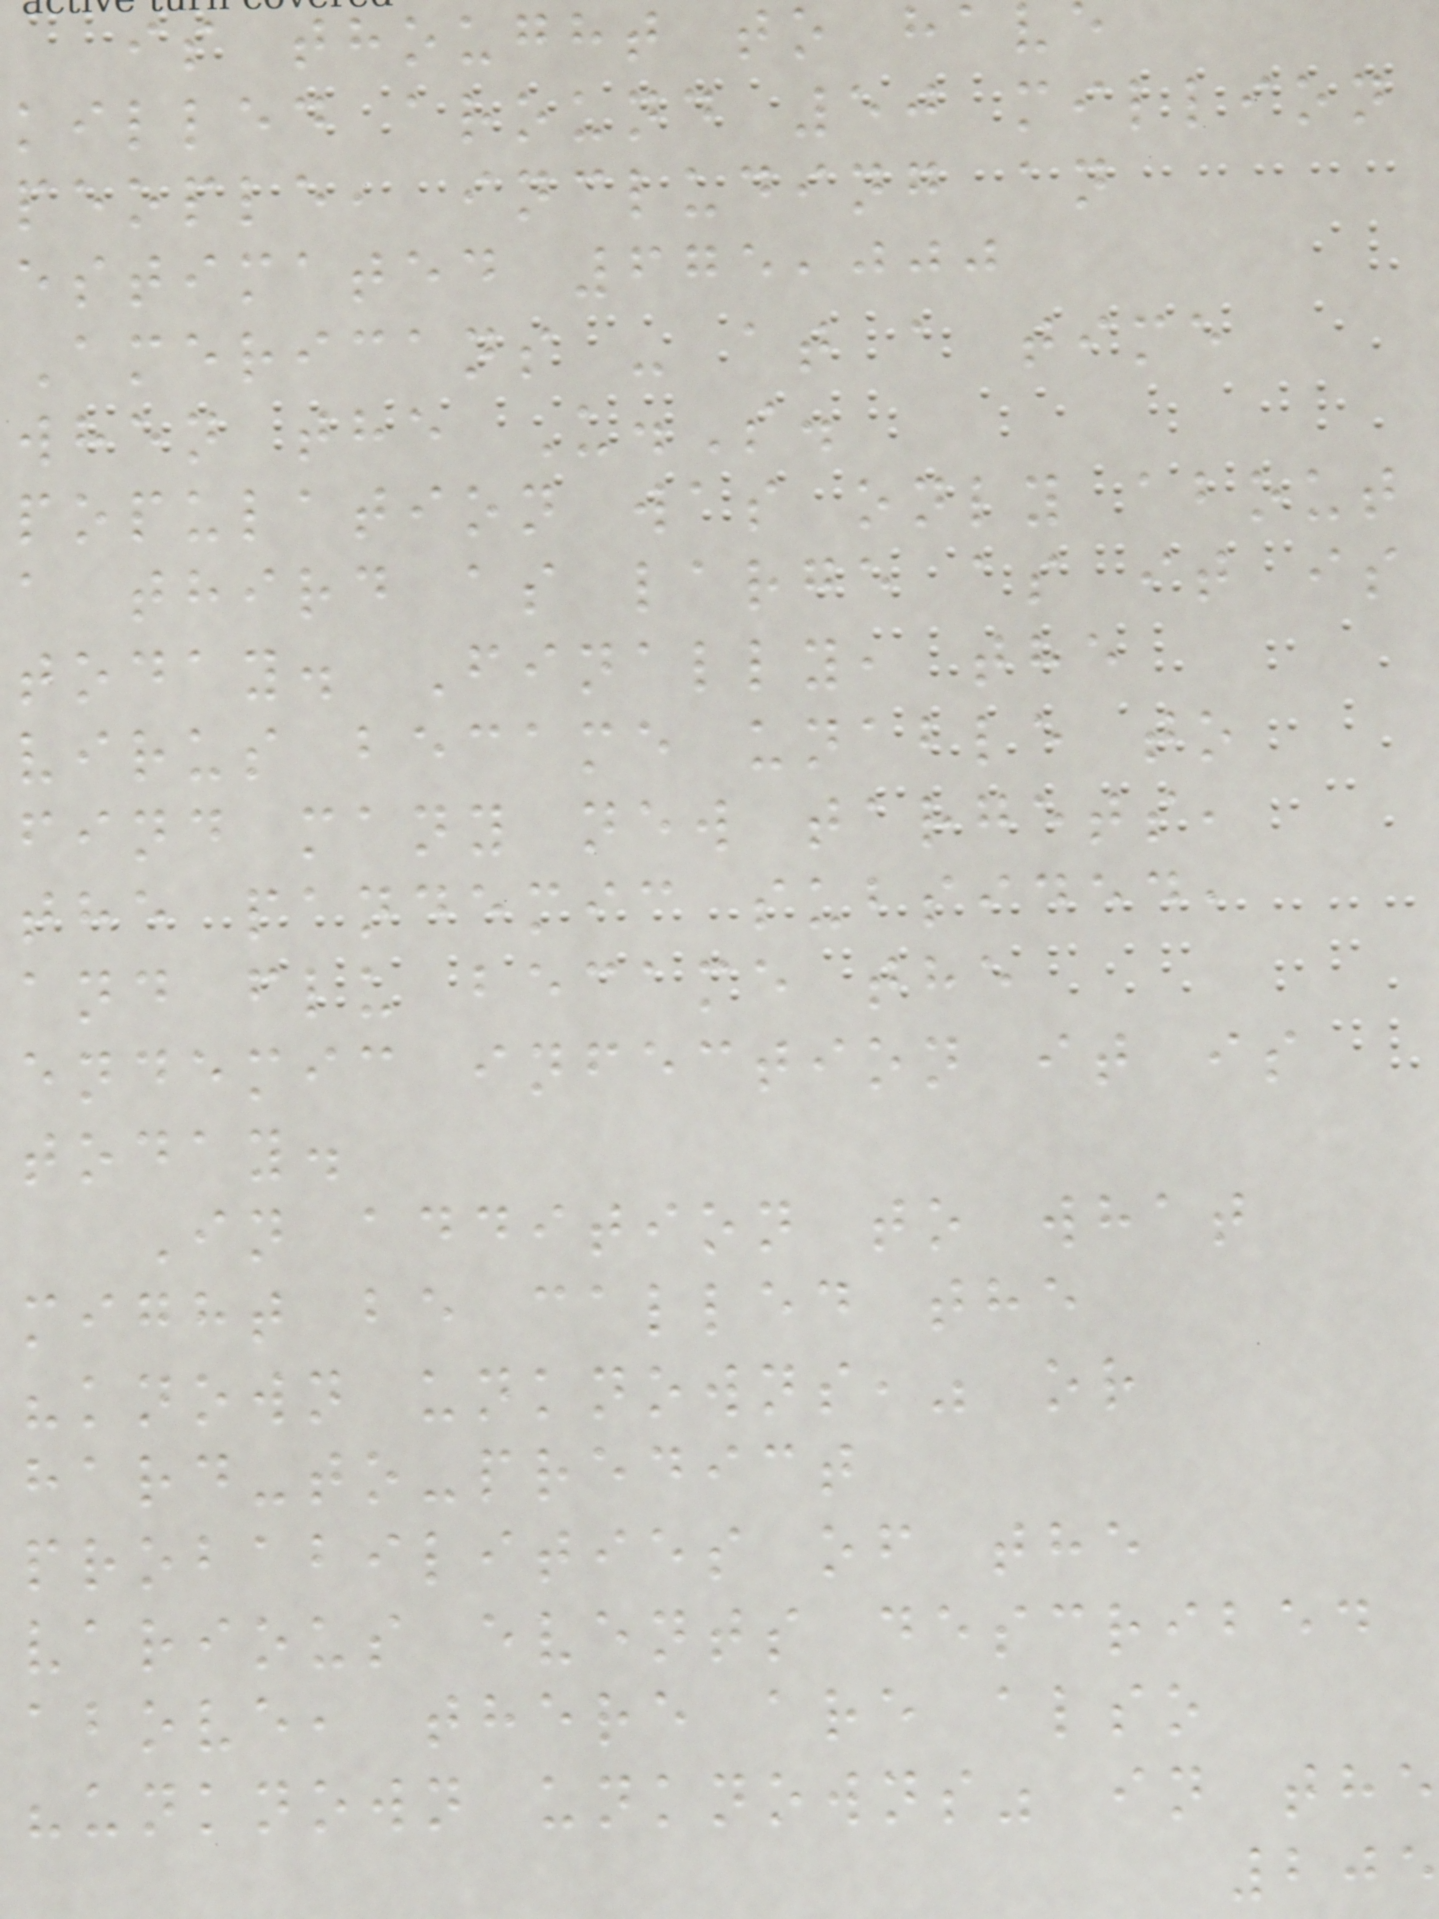is thought to hav
killed around 50 million
people, including an
estimated 675,000
Americans - at a time
when the U.S.
population was only about
a third as large as it is
today. Finally, the
virus became unable to
find many new targets,
the pandemic subsided,
and flu became the
endemic infection it is
today.
In addition to what
might be called the
"known unknowns," or
hard-to-predict
probabilities of the
various events described
above, there are also
"unknown unknowns" in the
205
